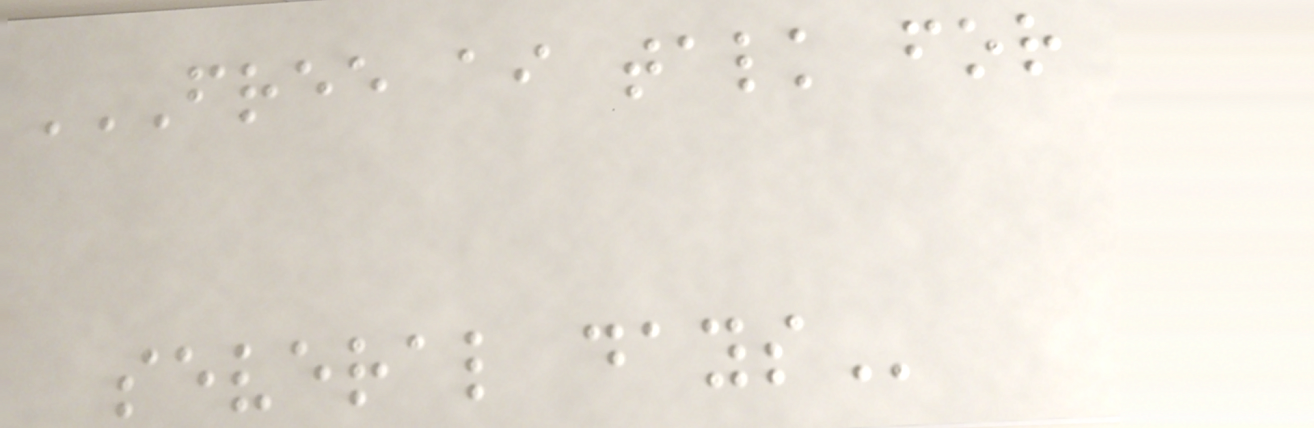FREE AI TALK FOR
SEVERAL DAYS
